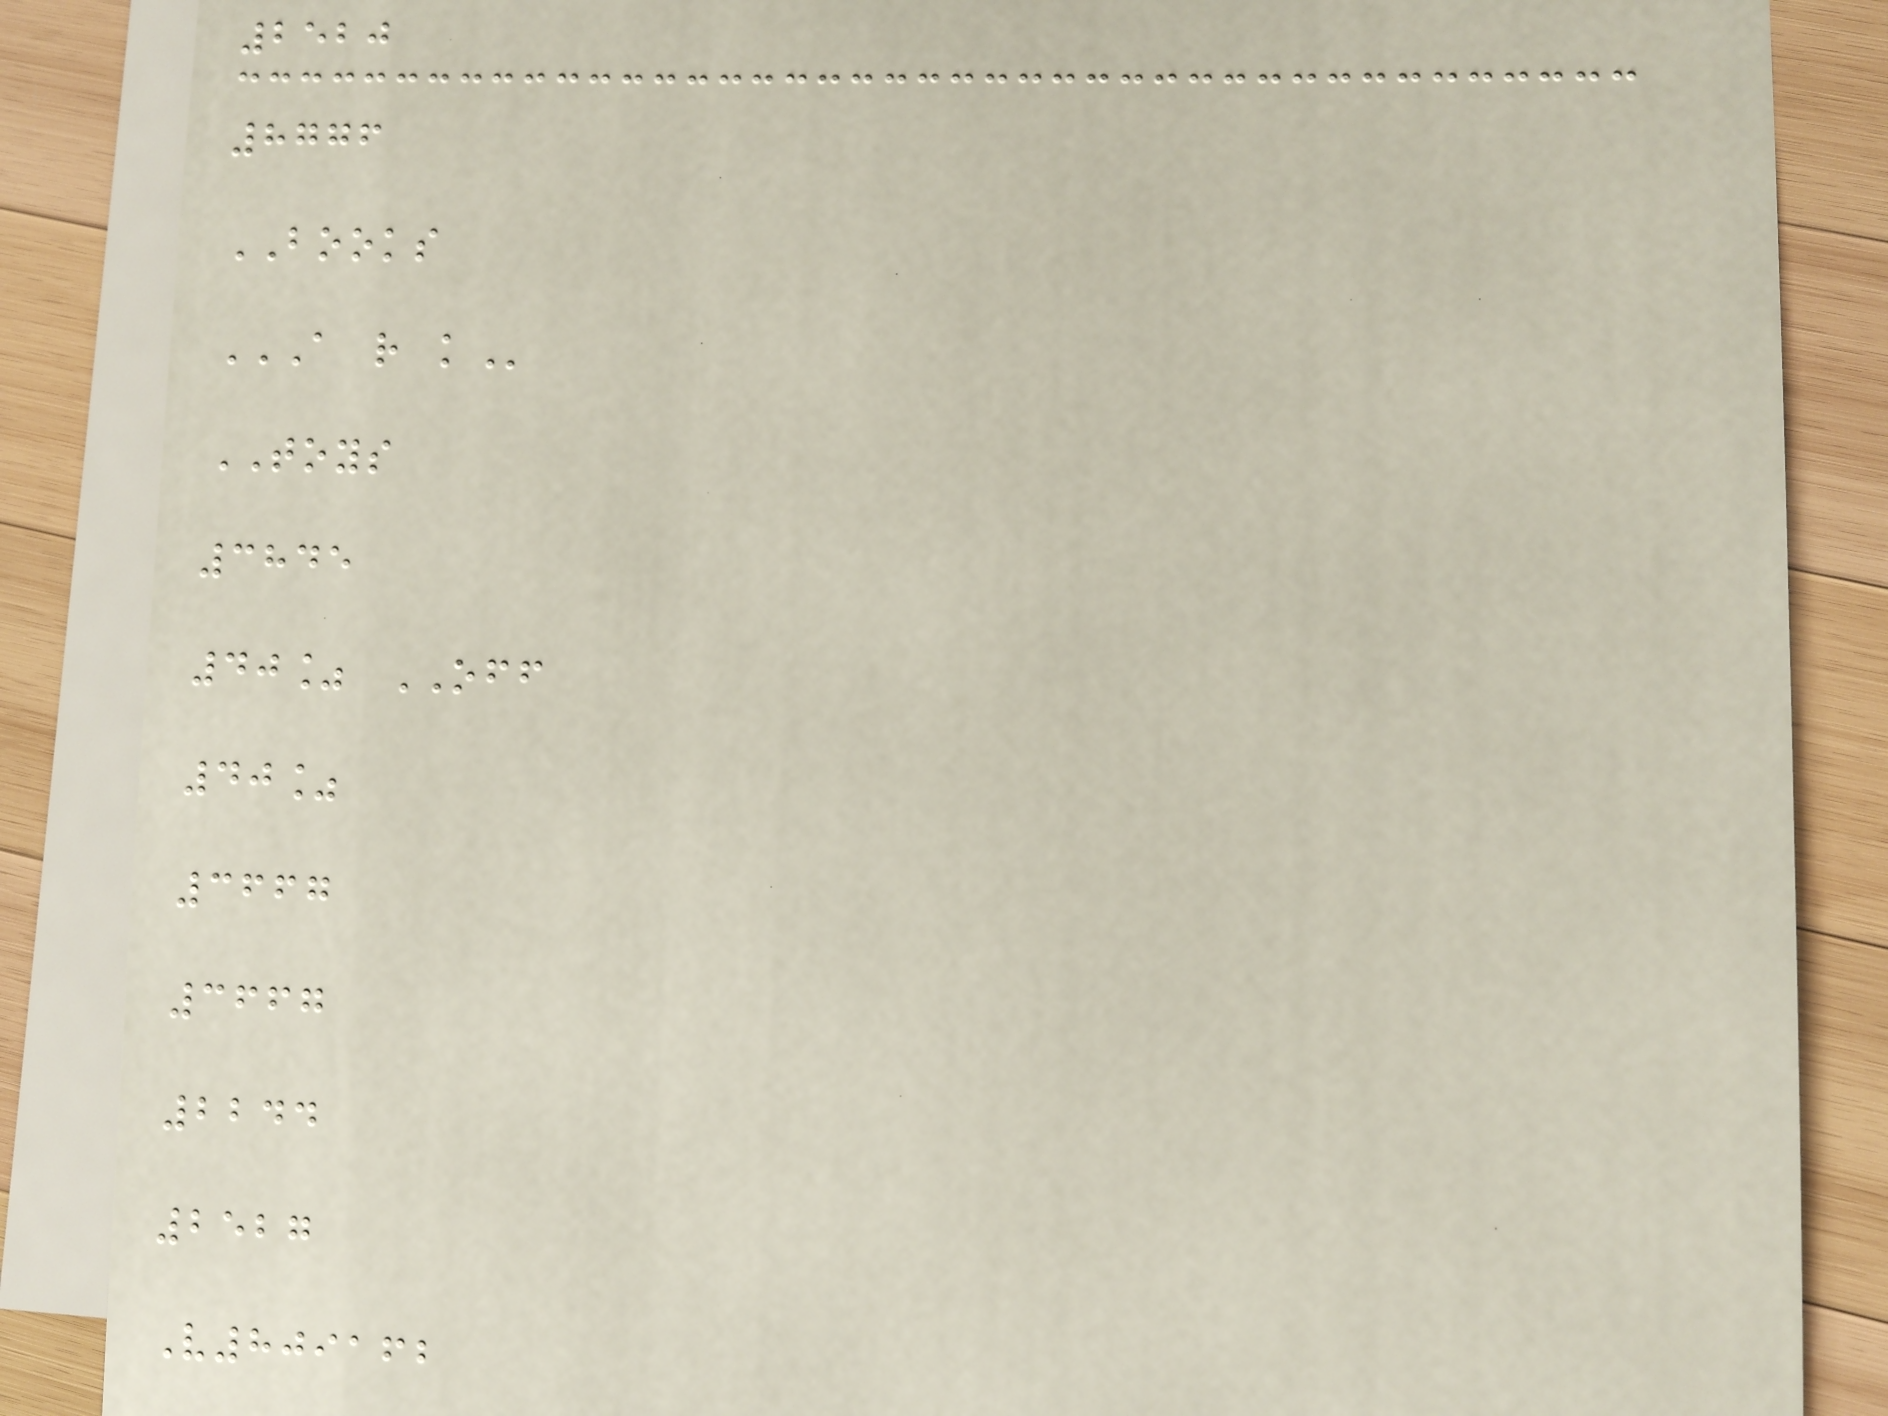2520
8776
BOOKS
A R K
TOYS
3845
40% OFF
40%
3667
3667
2244
2527
V809162
